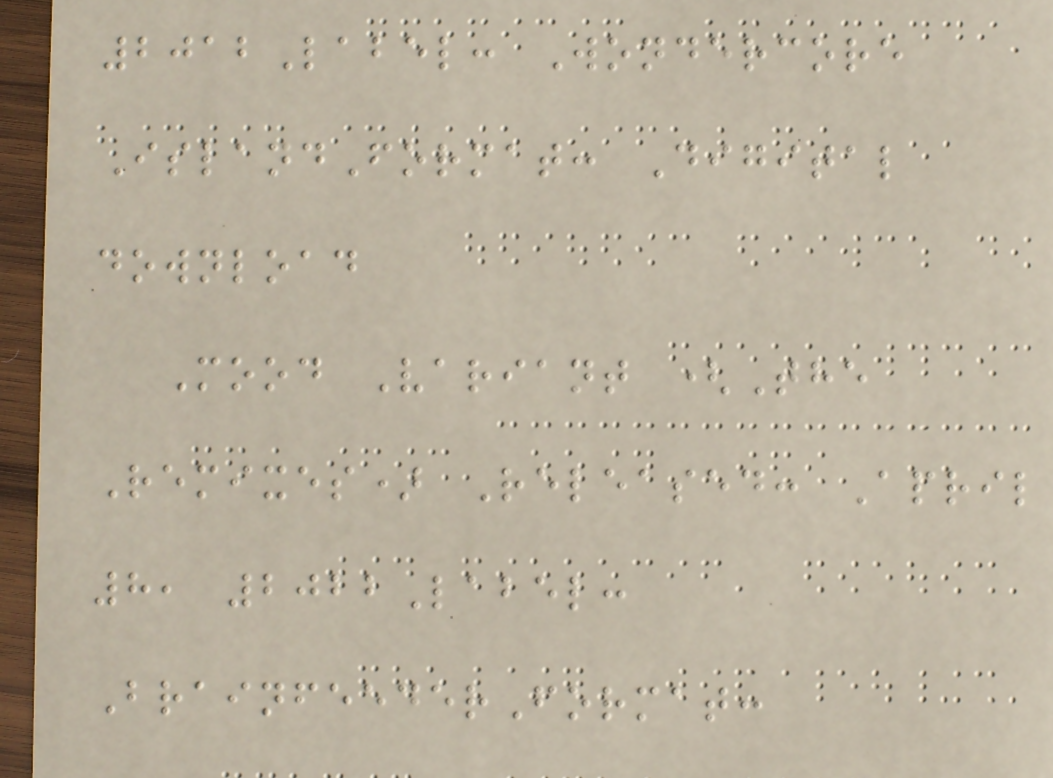2012Label: Wondercore
IslandFormat: Digital
download
Mood Variant (The
Remixes) Released: April
8, 2022Label:
BrainfeederFormat:
